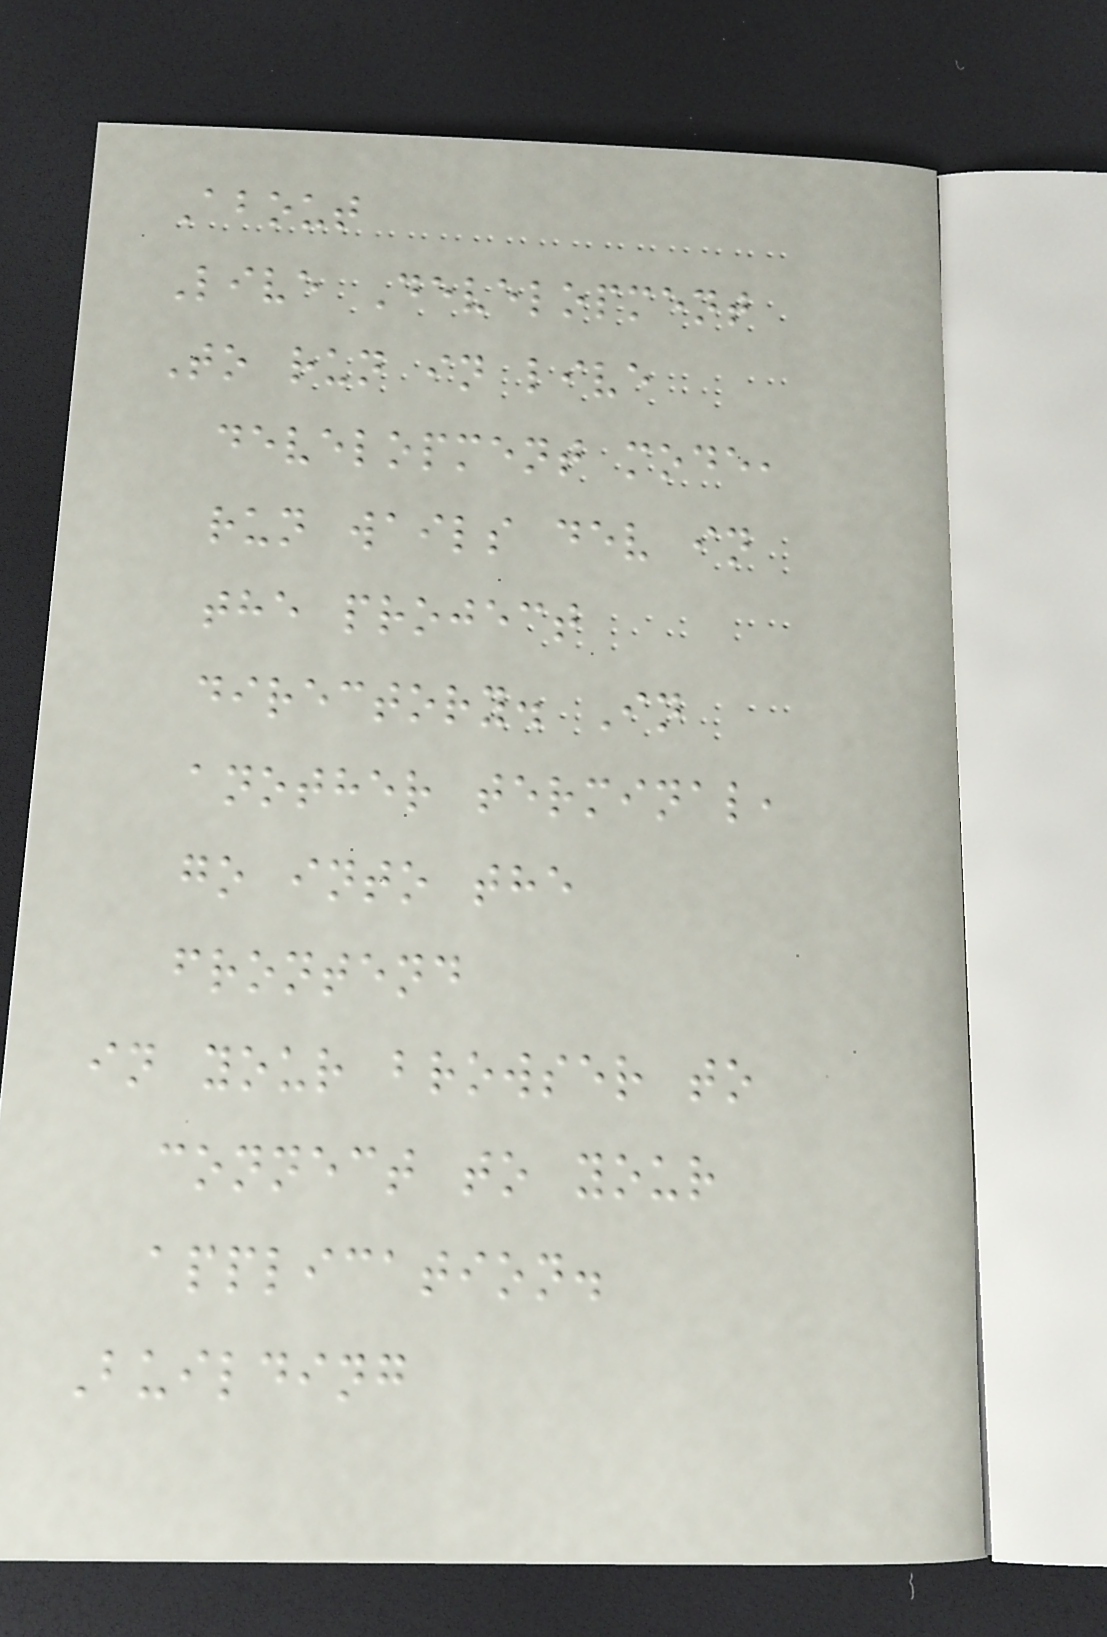About
Live Development
To run in live
development mode,
run wails dev in
the project
directory. In
another terminal,
go into the
frontend
in your browser to
connect to your
application.
Building
